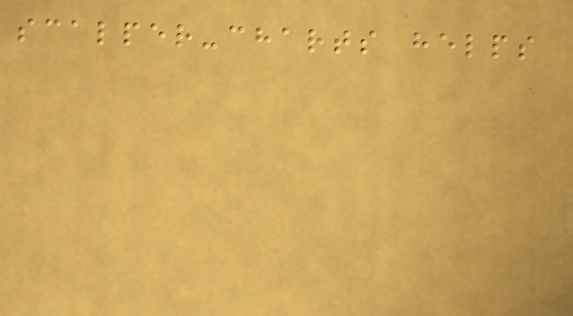scalper-charts helps
